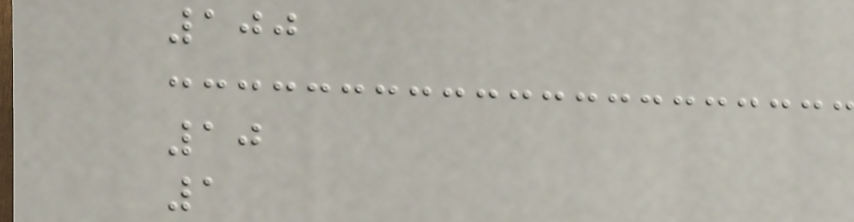100
10
1
